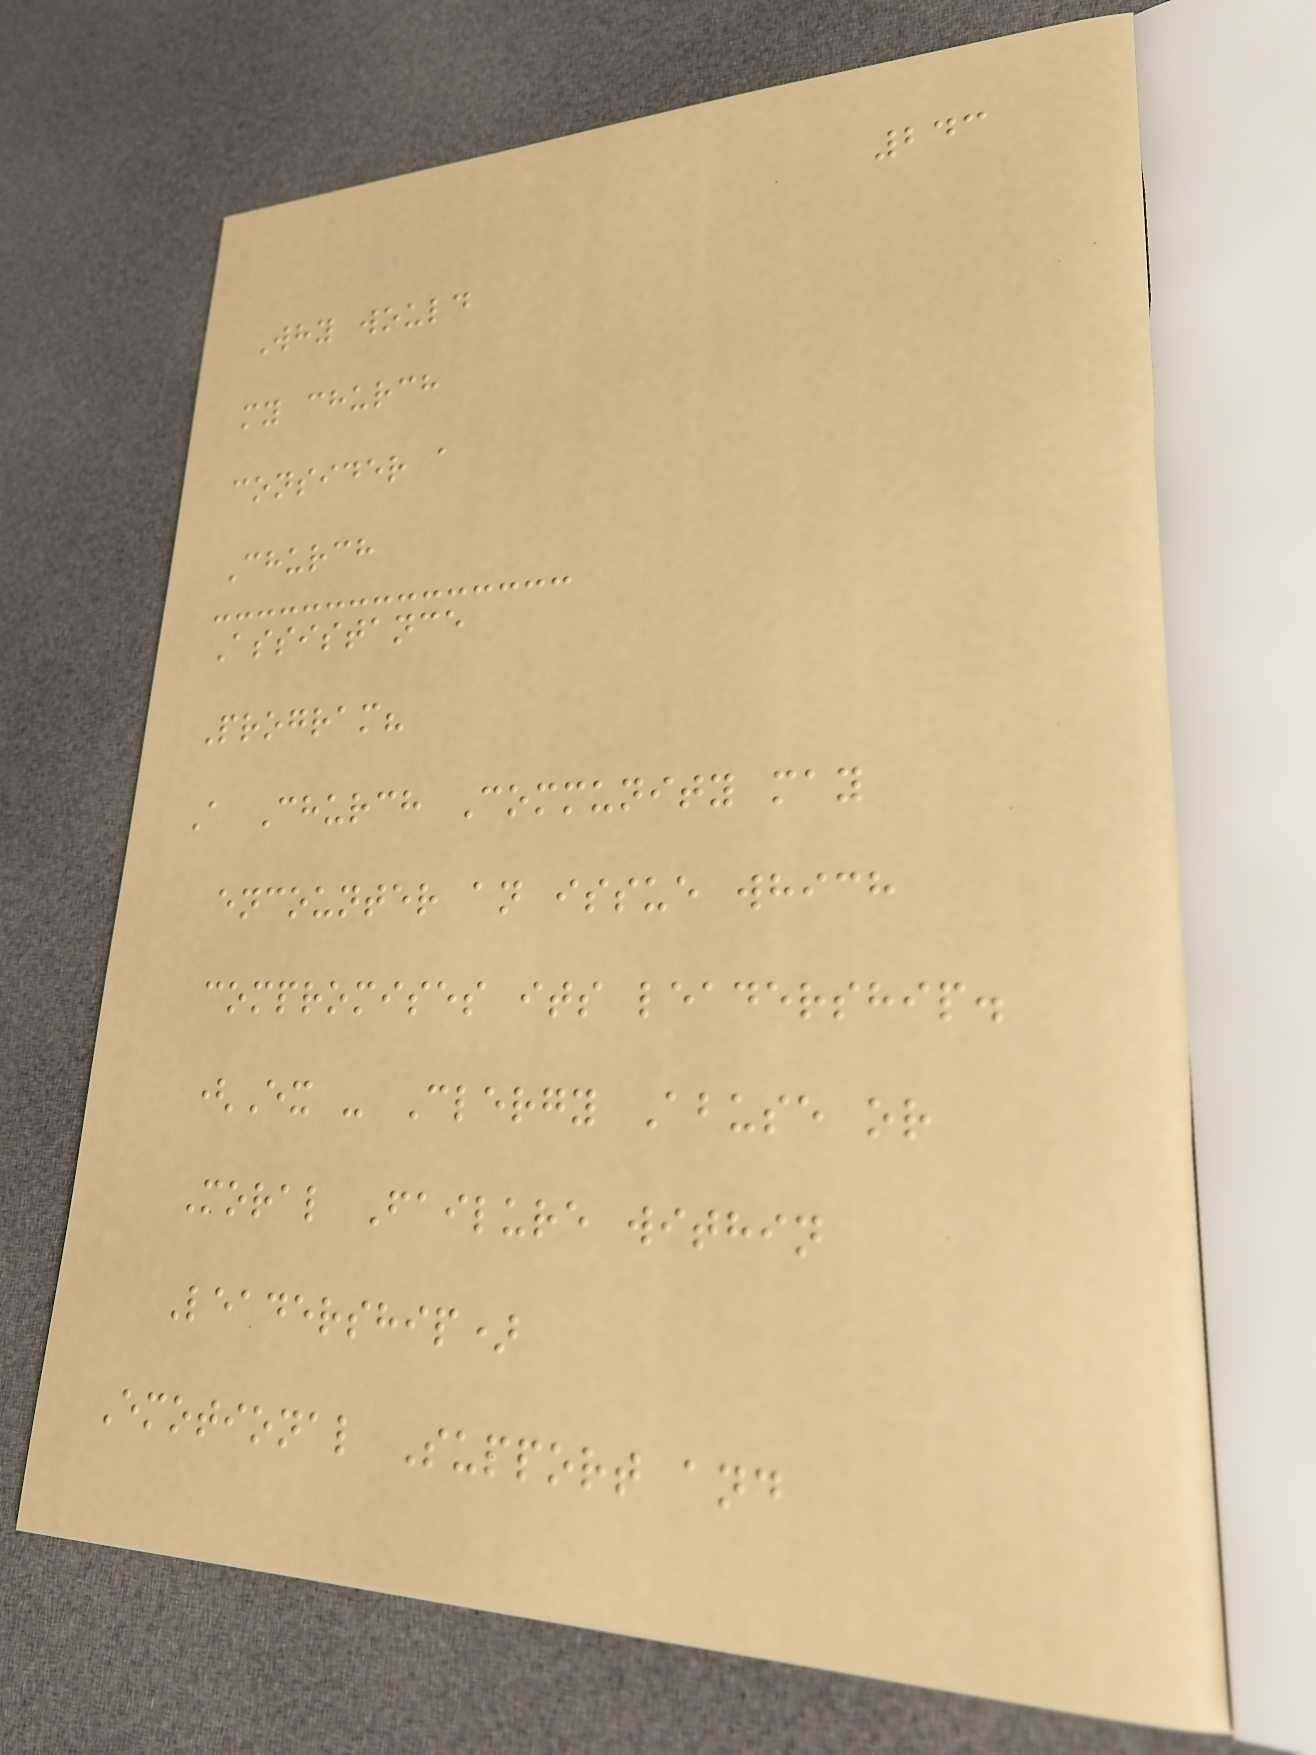243
Why would
my church
consider a
Church
Assistance
Program?
A Church Community may
encounter an issue which
compromises its leadership.
(Ex - Clergy Abuse or
Moral Failure within
Leadership)
Emotional Support and
